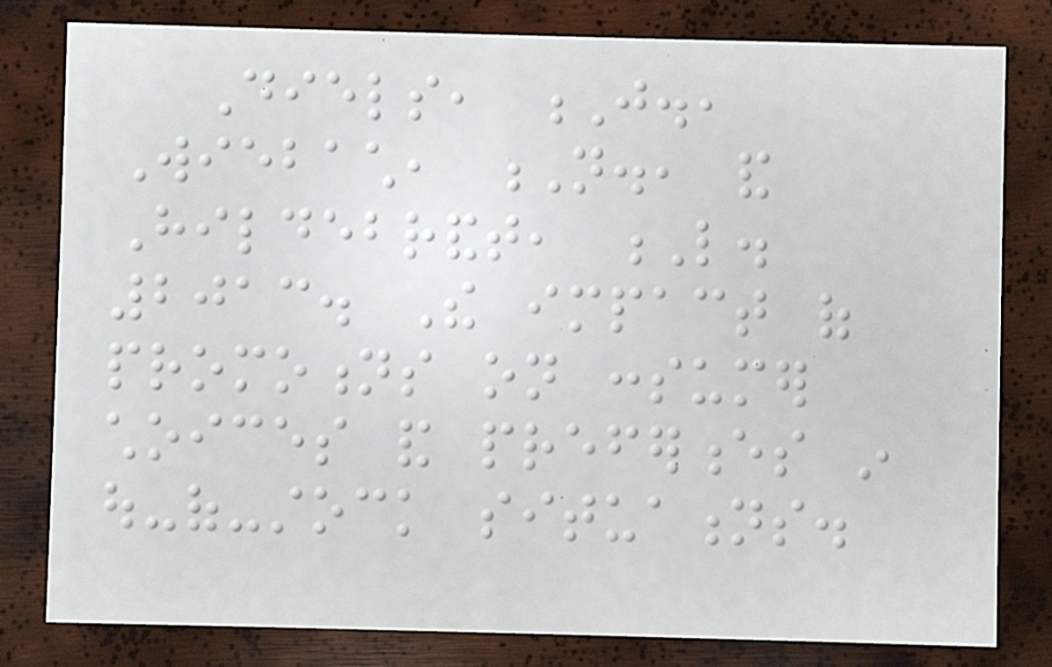Diels, J.,
Wiebach, N., and
Hildebrandt, L.
2013. The impact of
promotions on consumer
choices and preferences in
out-of-stock situations.
